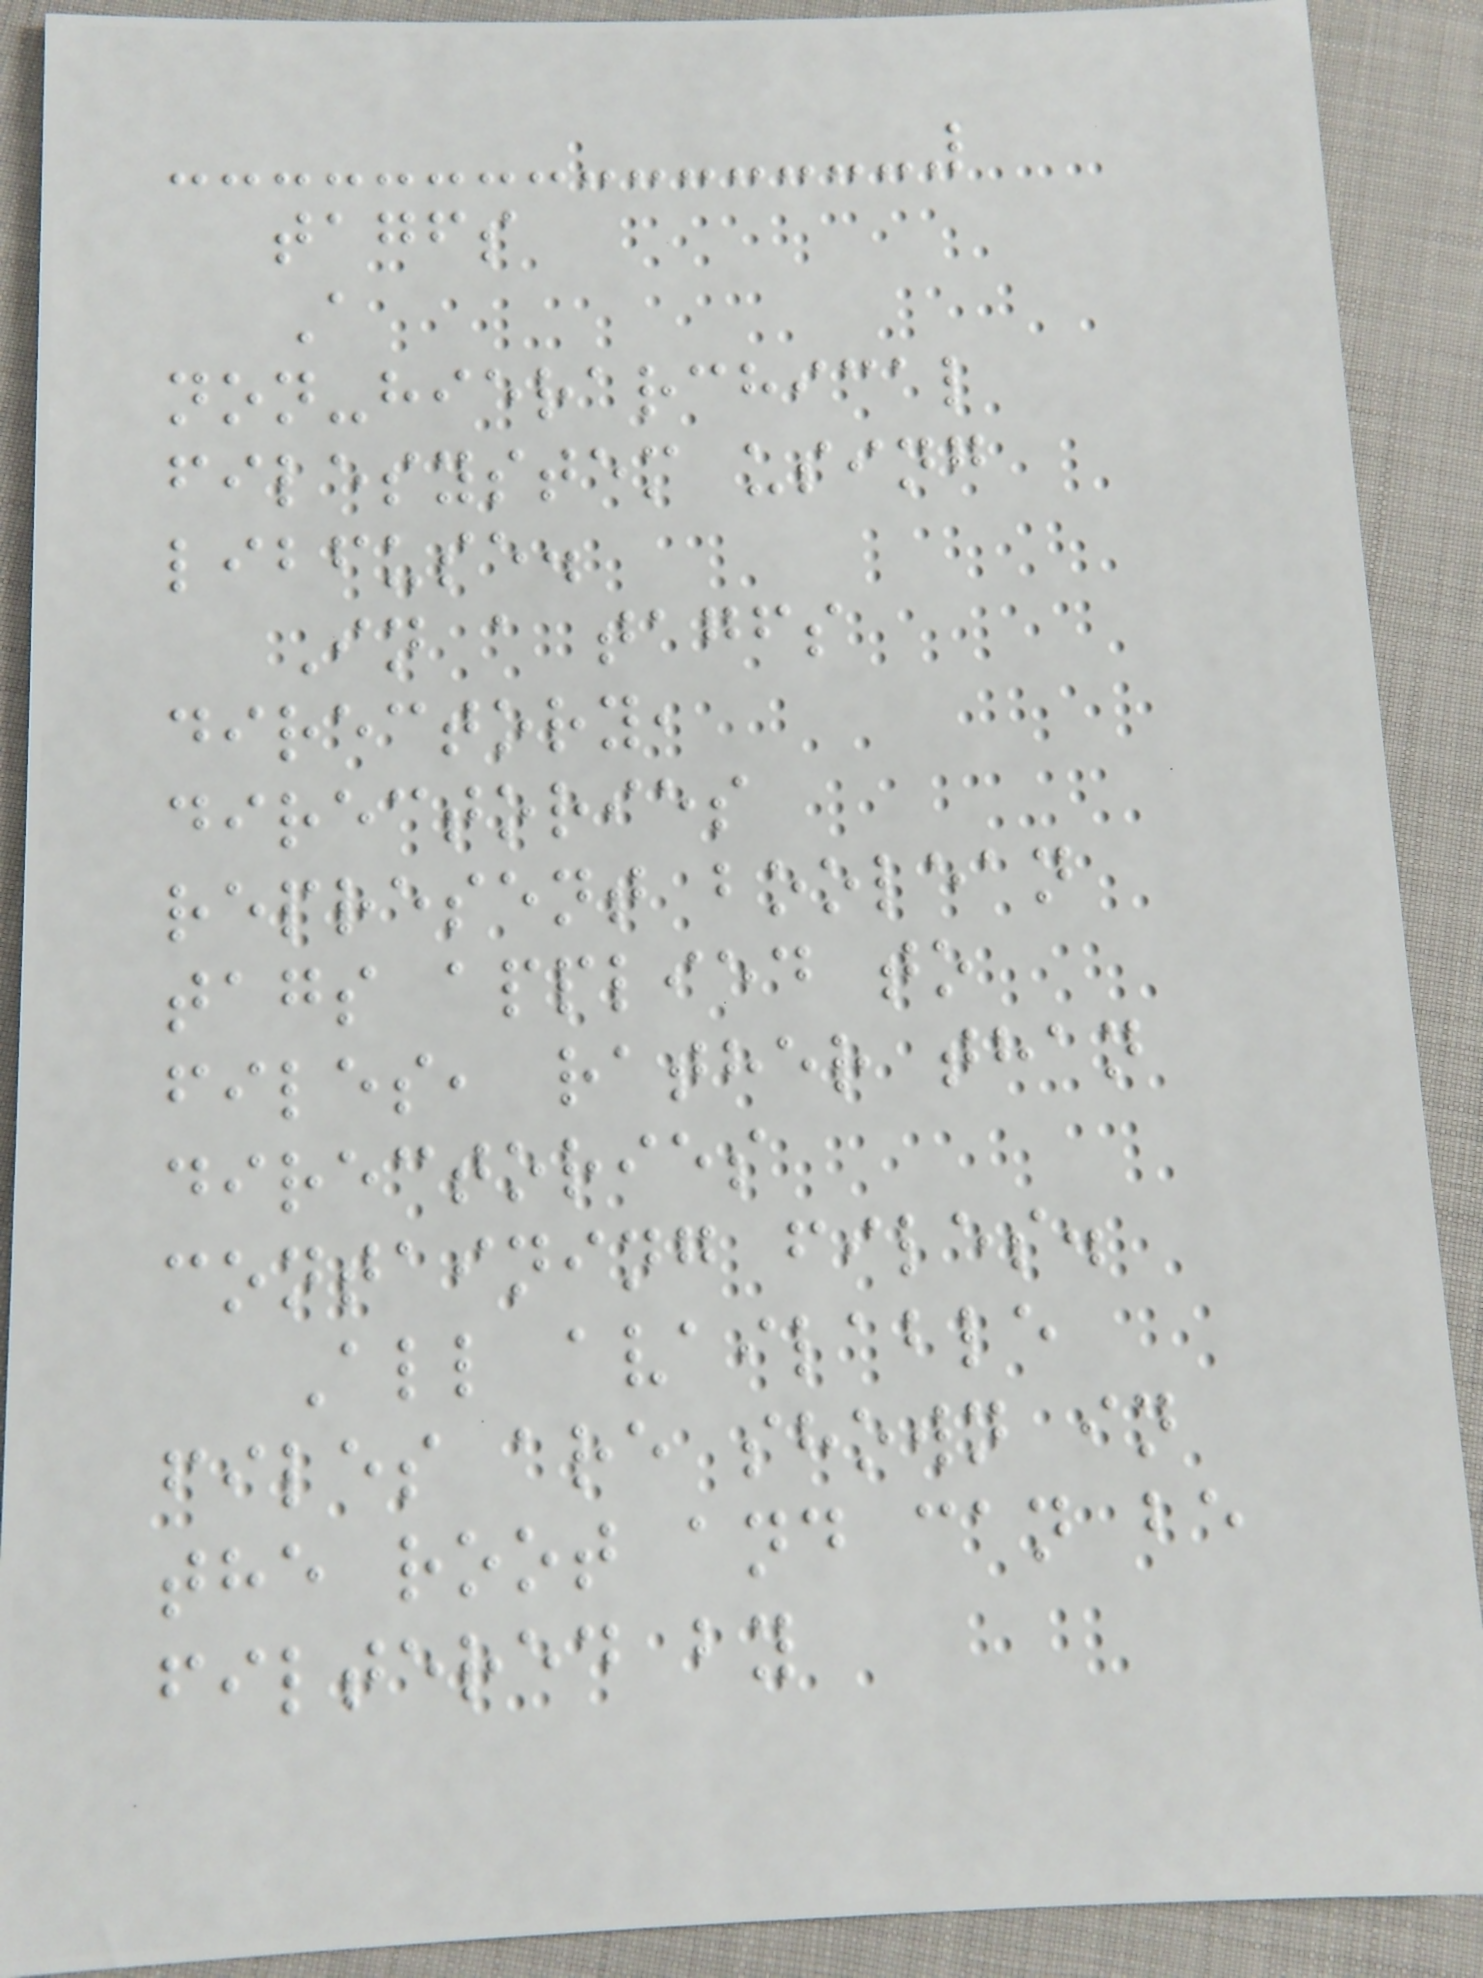tagfs
A
non-hierarchical
filesystem using
libfuse.
In a tagfs
directory,
directories
represent boolean
tags applied to
files, rather than
directories
containing files.
All available
files are shown in
the root and can be
filtered by
